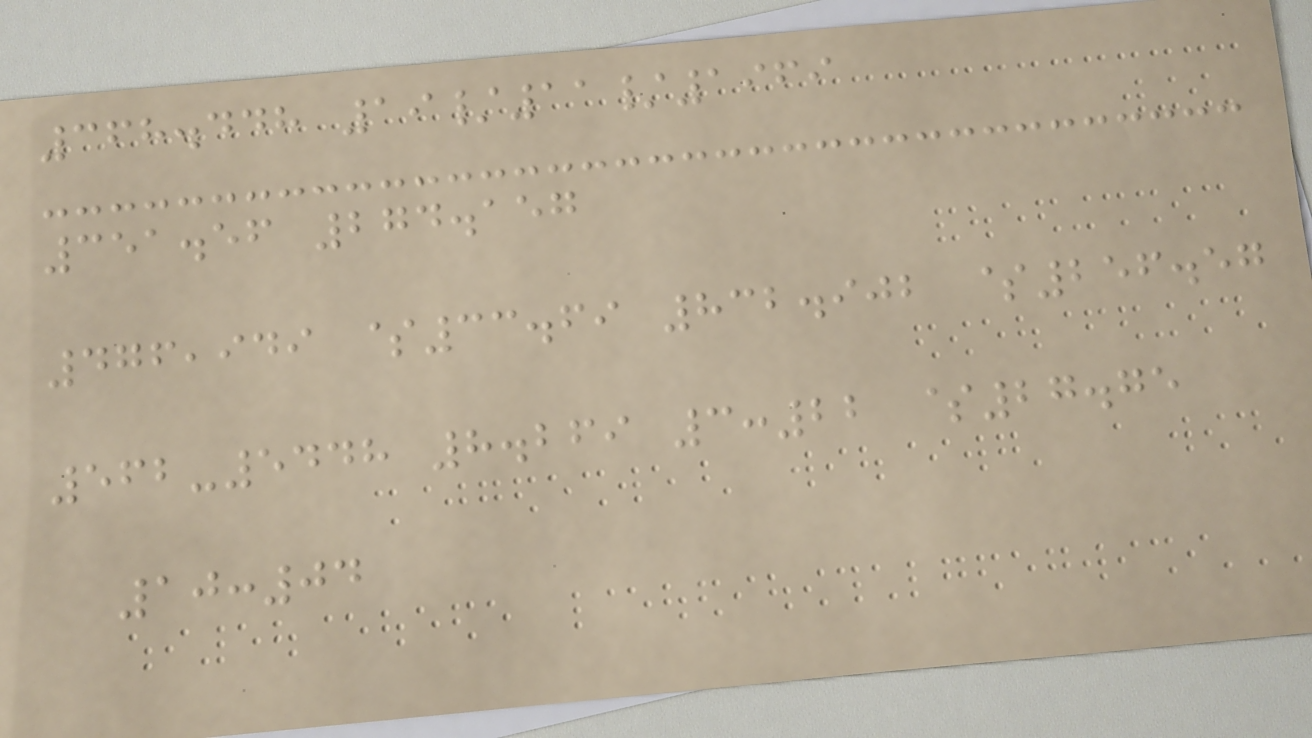368.448 19/11/1969
351.56 274.157
476,949 $33.69 832.902 $256.57
562-5448 8.269 3:22 $27.75
10:04
